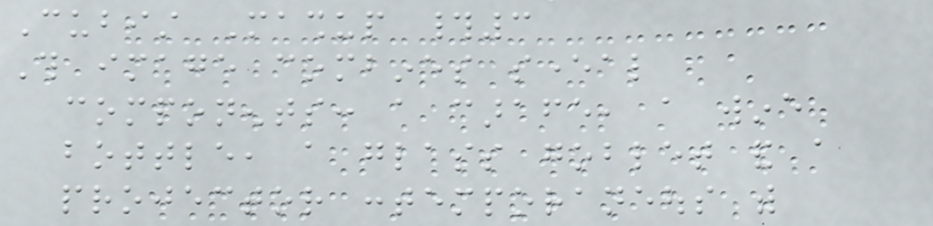Cubist Mashup #3
This image combines several
components: a carafe, a wine
bottle, a glass goblet and a
projector contemporaneous with
